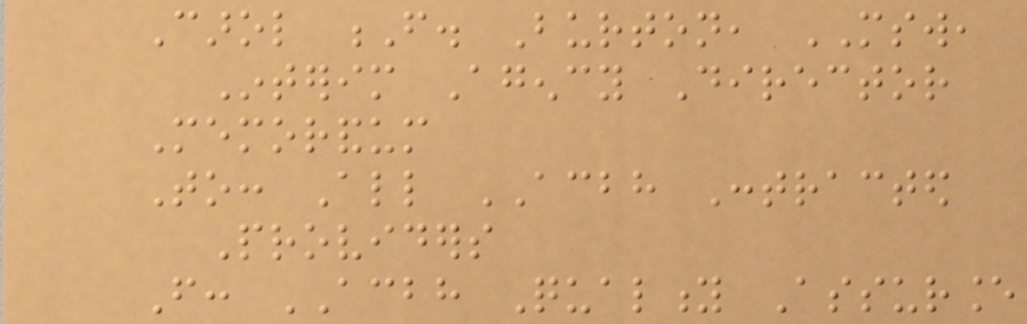Carol F. Burton, MSW,
Interim Agency Director
Memorandum
To: All ACBH Contracted
Providers
From: ACBH Quality Assurance
